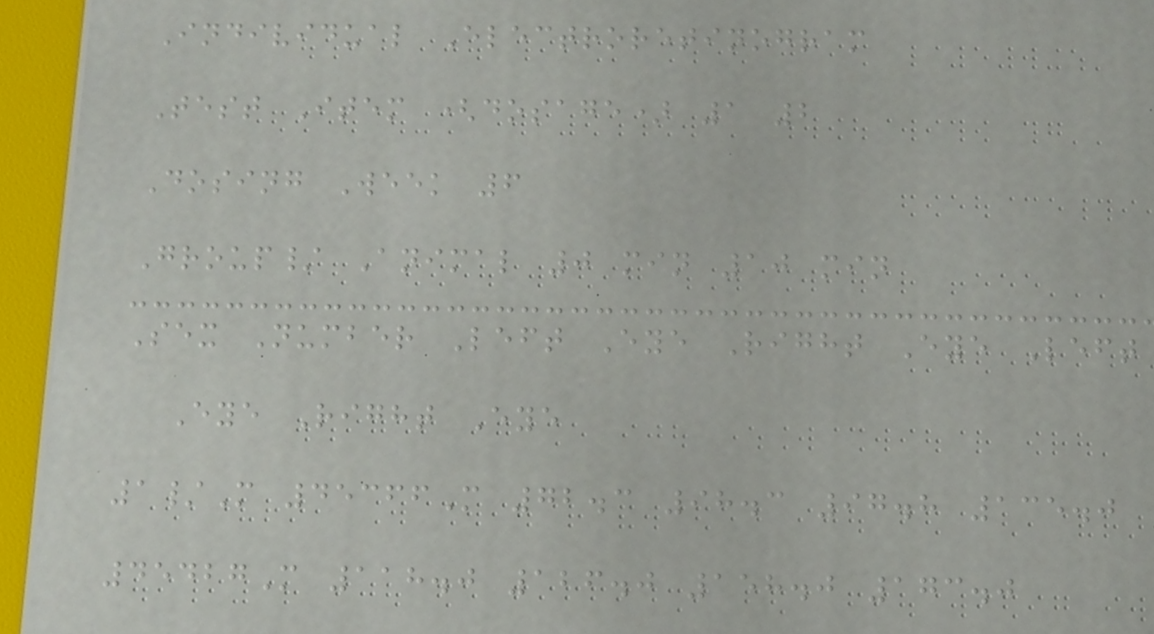Individual Electroretinogram
Test Item (dosage) 1 2
Dosing Week 6
Group/ Animal 0 min 10 min
Sex Number Left Eye Right Eye Left
Eye Right Eye
1/M 45366M 72.3 98.3 97.8 135.0
45427M 118.0 126.0 158.0 173.0
